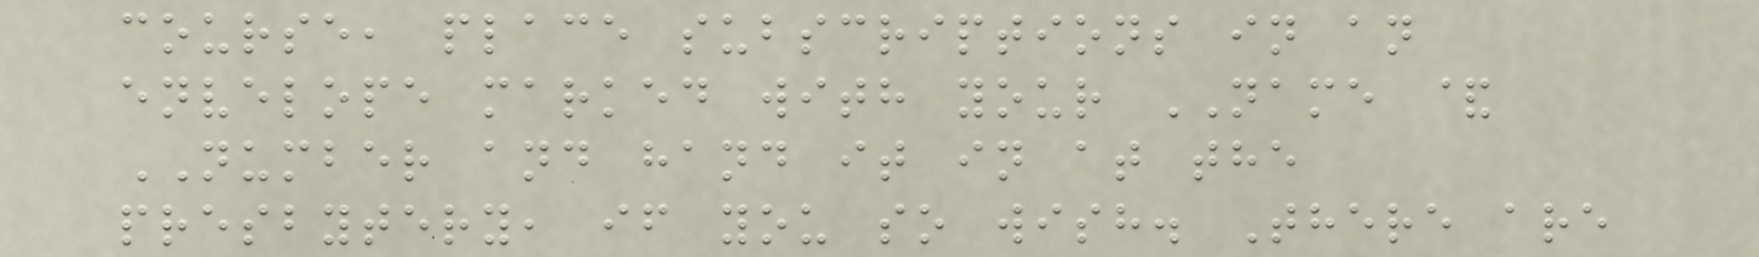course, place subscriptions in an
envelope marked with your NAME &
NUMBER and hand it in at the
presbytery, if you so wish. There are
